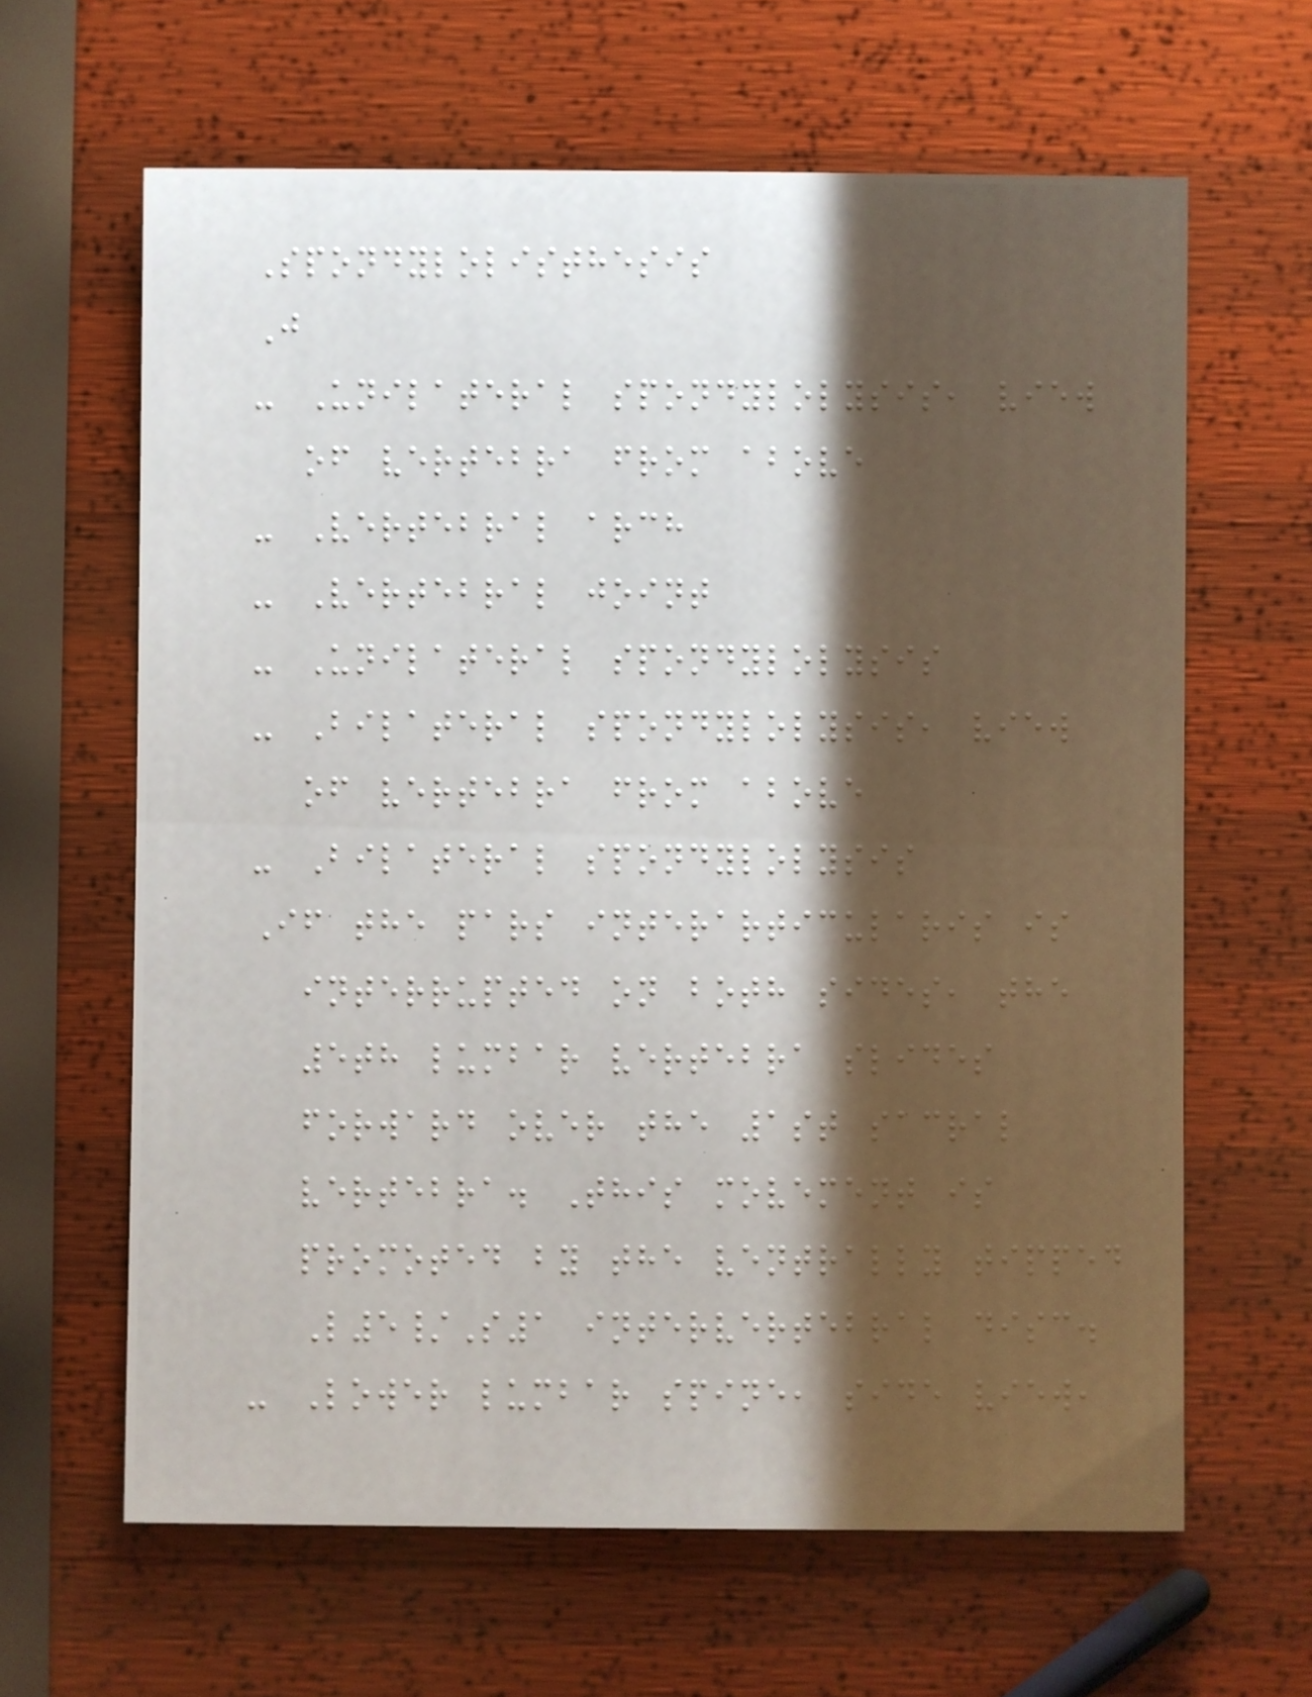Spondylolisthesis
J
- Unilateral spondylolysis, view
of vertebra from above
- Vertebral arch
- Vertebral joint
- Unilateral spondylolysis
- Bilateral spondylolysis, view
of vertebra from above
- Bilateral spondylolysis
If the pars interarticularis is
interrupted on both sides, the
5th lumbar vertebra slides
forward over the 1st sacral
vertebra. This movement is
promoted by the ventrally tipped
L5/S1 intervertebral disc.
- Lower lumbar spine, side view,
